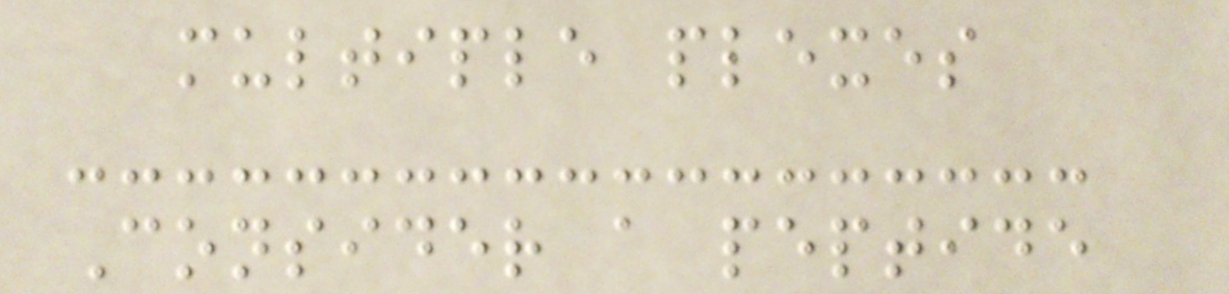multiple plexes
Consider a peptide
